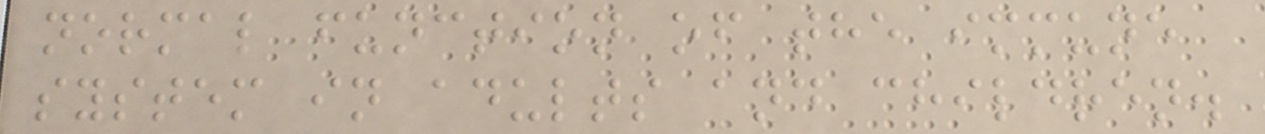normal function of the immune
system in adults and children.
